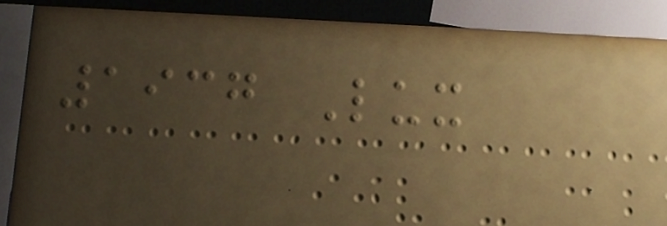1937 Lux
